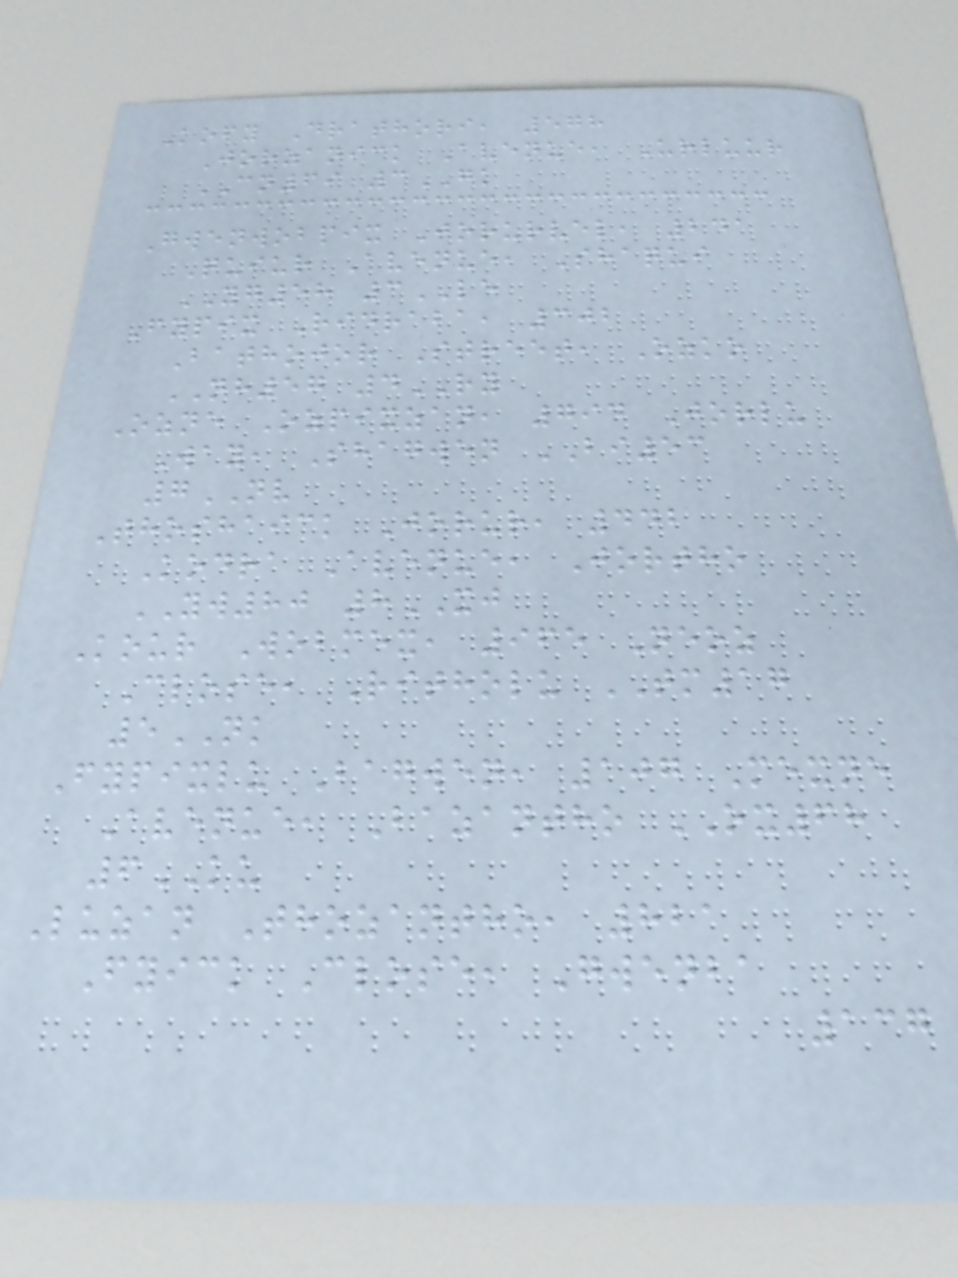Kofy Drathori, 578
Jorzanick Avenue, Urluur
CN69 3GK
Gwenwobpix Jorurvel, 241
Quiur Avenue, Shaqui
YG58 3LE
Fypix Ridraba, 302
Bathojor Street, Ozko
NH57 4RY
Ozne Ozpixzan, 794 Jorlu
Way, Shagwen BI53
7NV
Thoshaick Jorur, 442
Kodra Avenue, Jortho
YW80 8XJ
Kour Wobmex, 965 Neoz
Close, Ritholu TM17
5NK
Fypixlu Bagwen, 107 Mexne
Avenue, Bazantho OX68
6KU
Luzan Thozantho, 821
Fyick Close, Gwenba
137
